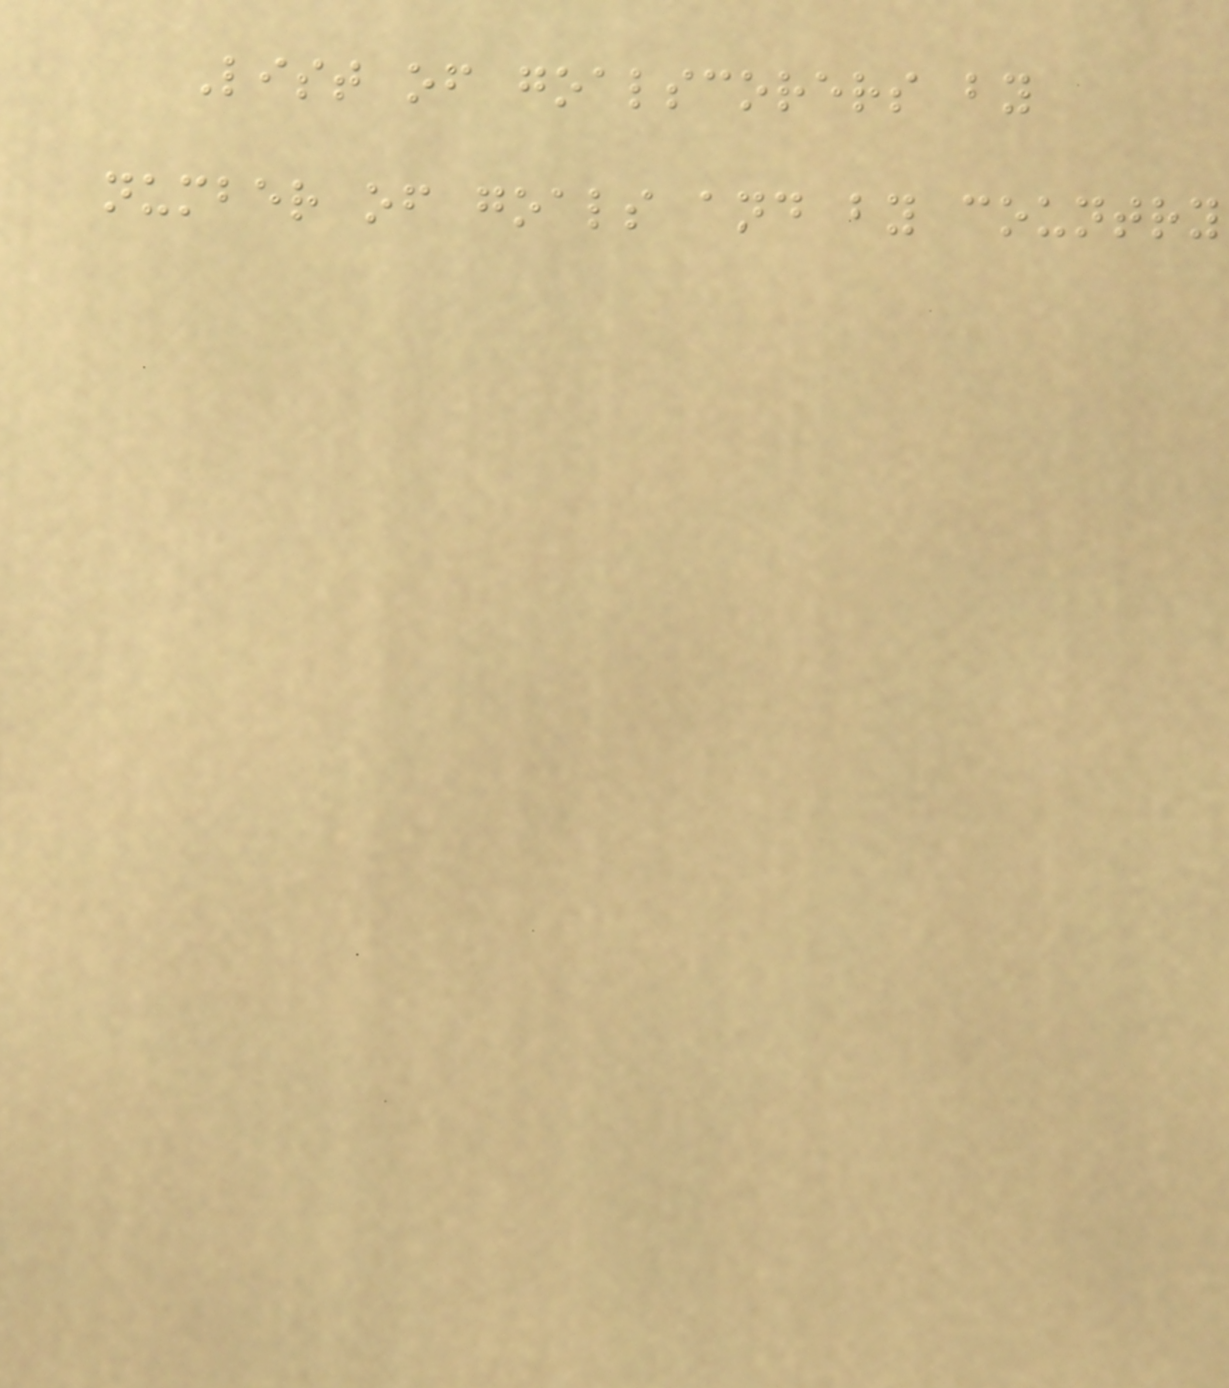List of goalscorers by
number of goals and by country
